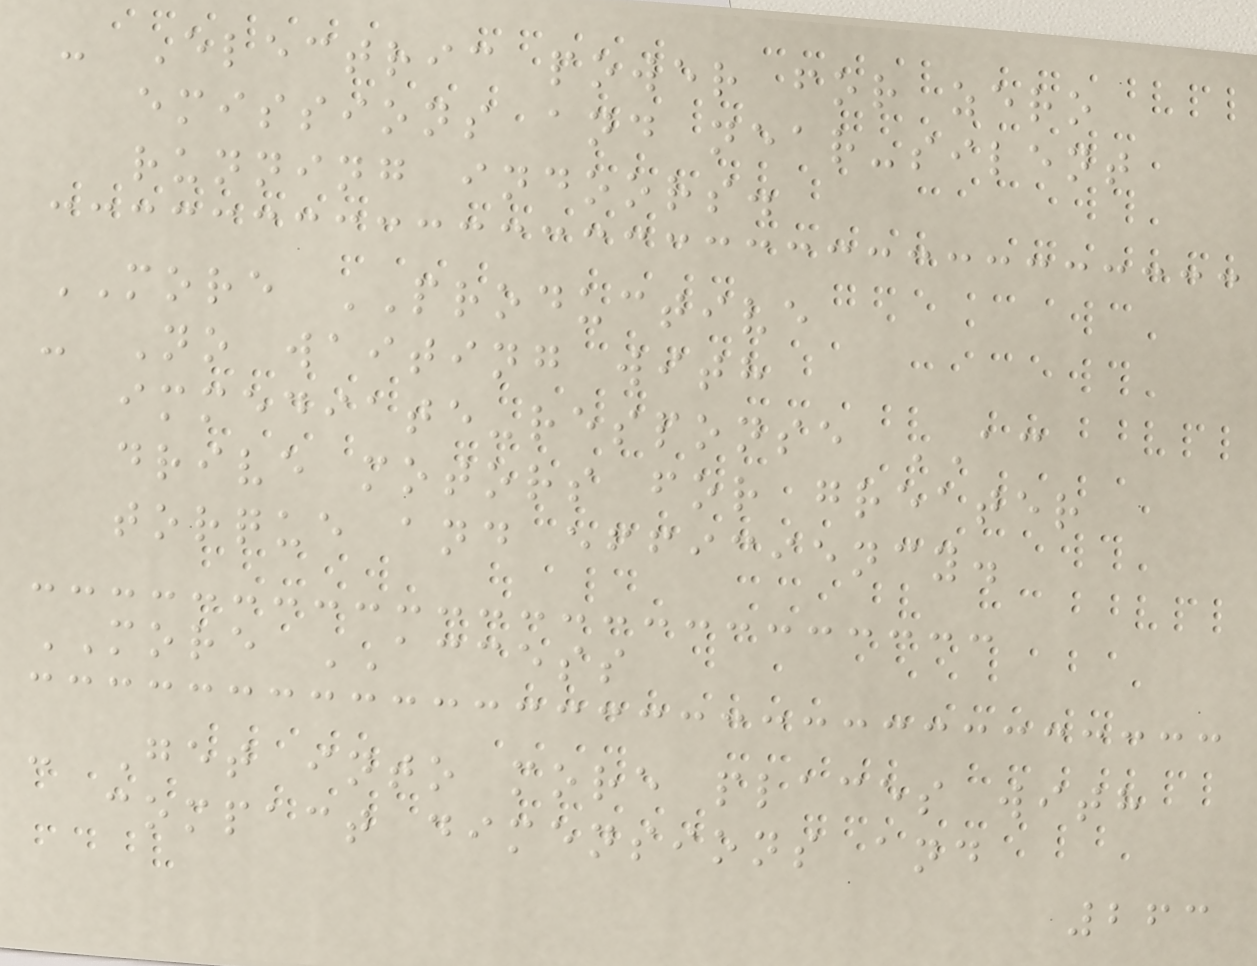- Electric power for zero
emissions and near-silent
running indoors.
MORE PRODUCTIVE
- No waiting with
immediate-response AC
drive motors for greater
torque and efficiency.
MORE ACCESS
- Get into more places with
compact dimensions and
263
